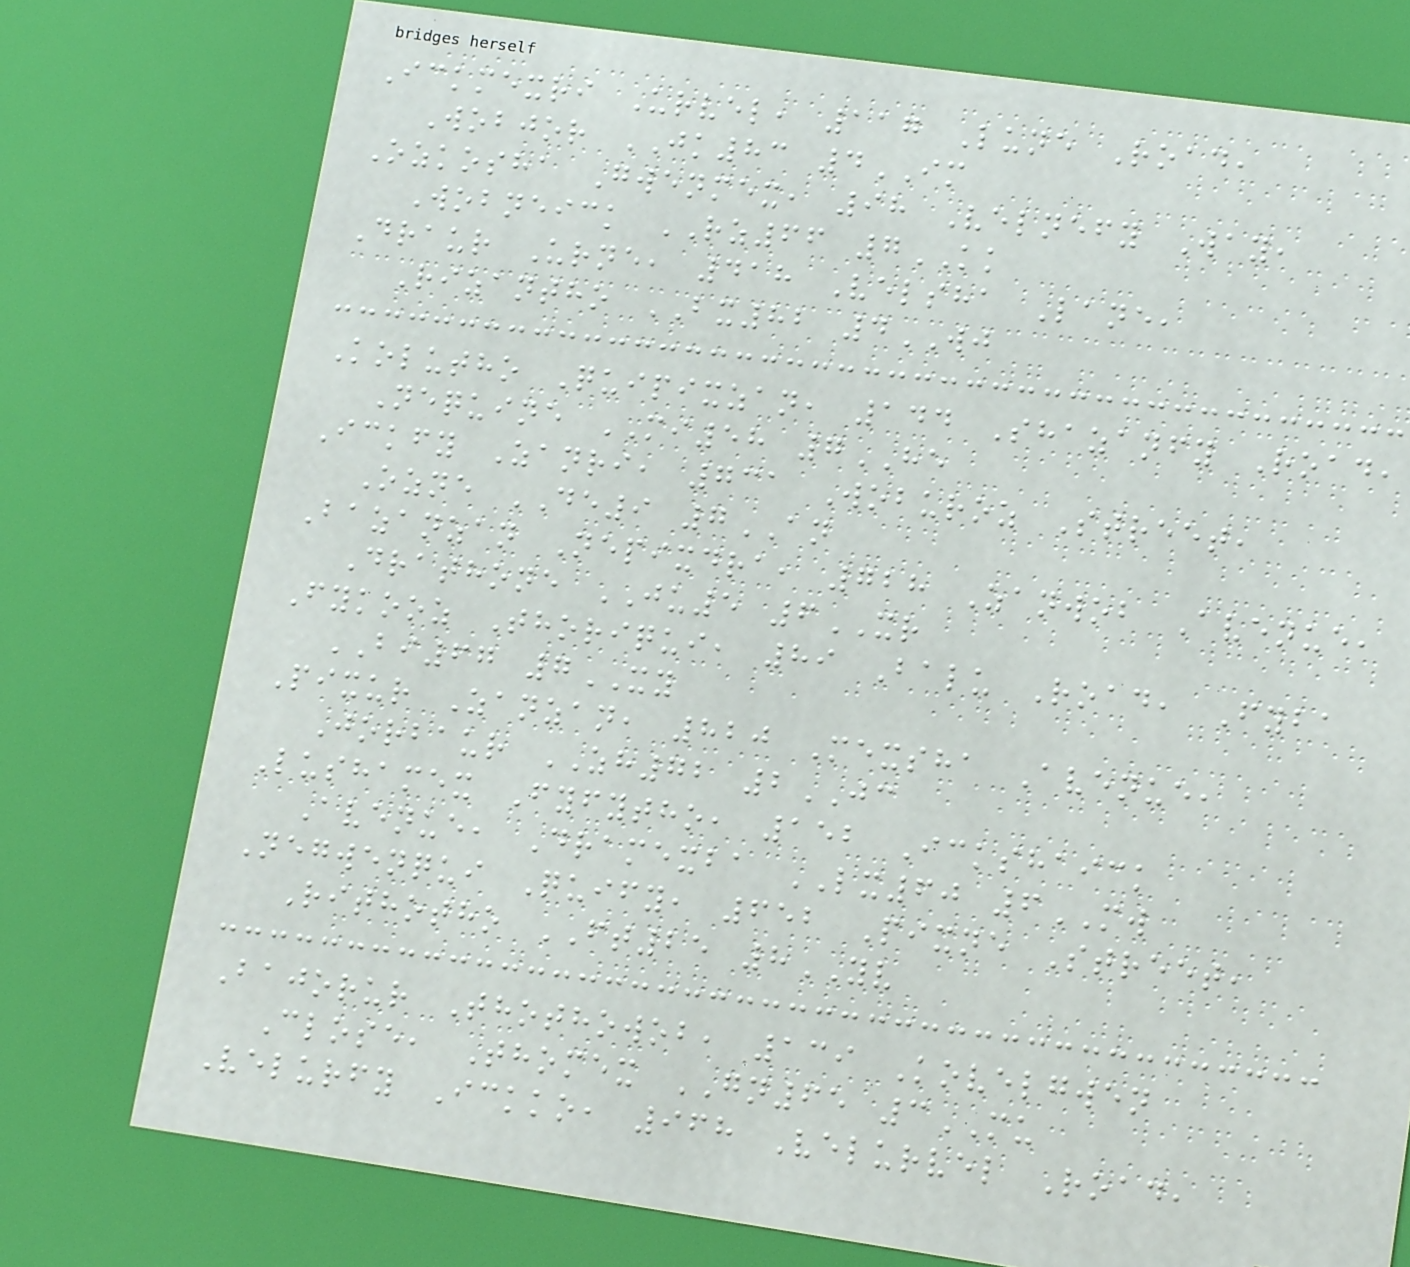Ickmexri Urvel, 117 Lune Road,
Wobjor JK83 4IM
Ozkosha Gwenmex, 98 Velnefy Way,
Wobneick RZ66 7KK
Draur Urne, 418 Velsha Lane,
Rizantho BX82 4WJ
Kolutho Quipixzan, 144 Shazanfy Road,
Nequine MI58 7HE
Ickfy Zanri, 731 Woburoz Street,
Ozne DE9 7AN
Bazanzan Nepixdra, 728 Zanwob Avenue,
Drathone JU5 6XR
Fykooz Thoriqui, 89 Balu Road, Fyba
BI67 7XY
Pixur Zanzan, 820 Mexsha Avenue,
Jorbaur ZH72 2JC
Lushamex Fyfytho, 152 Ickshaick
Avenue, Dramexba LX60 6MW
Negwenqui Quify, 652 Pixne Street,
Rithotho FT25 8YV
Bajorur Thothowob, 139 Kovelgwen
Close, Thomex GN65 3MU
Velurfy Ickko, 968 Velurvel Road,
